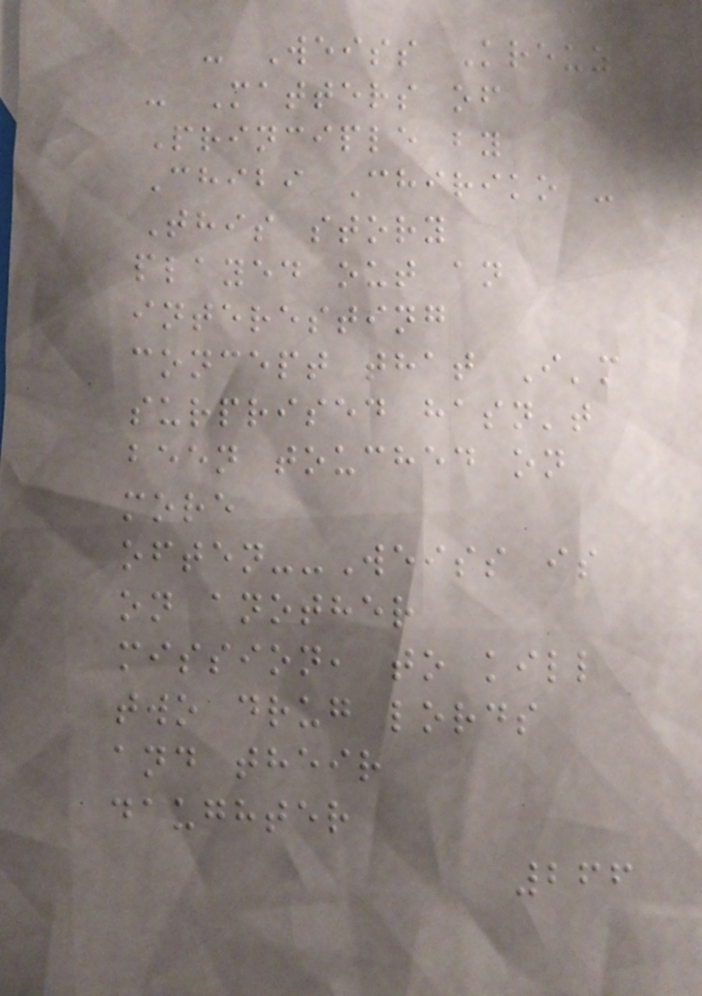- Weiss Kreuz
- Matters of
Principle by
Chibi Chiriko -
This story
played out an
interesting
concept that I'm
surprised hasn't
been touched on
more
often--Weiss is
on another
mission, to kill
two drug lords
and their
daughter
266
